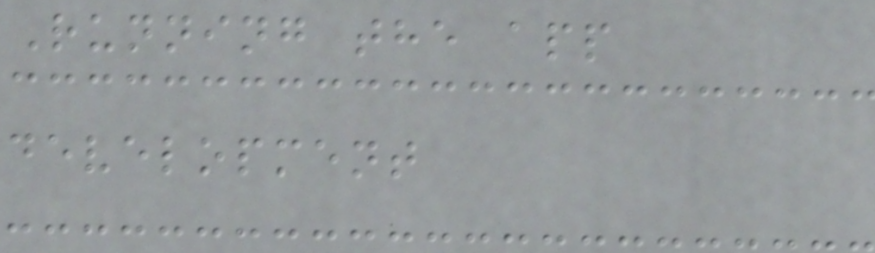Running the app
development
